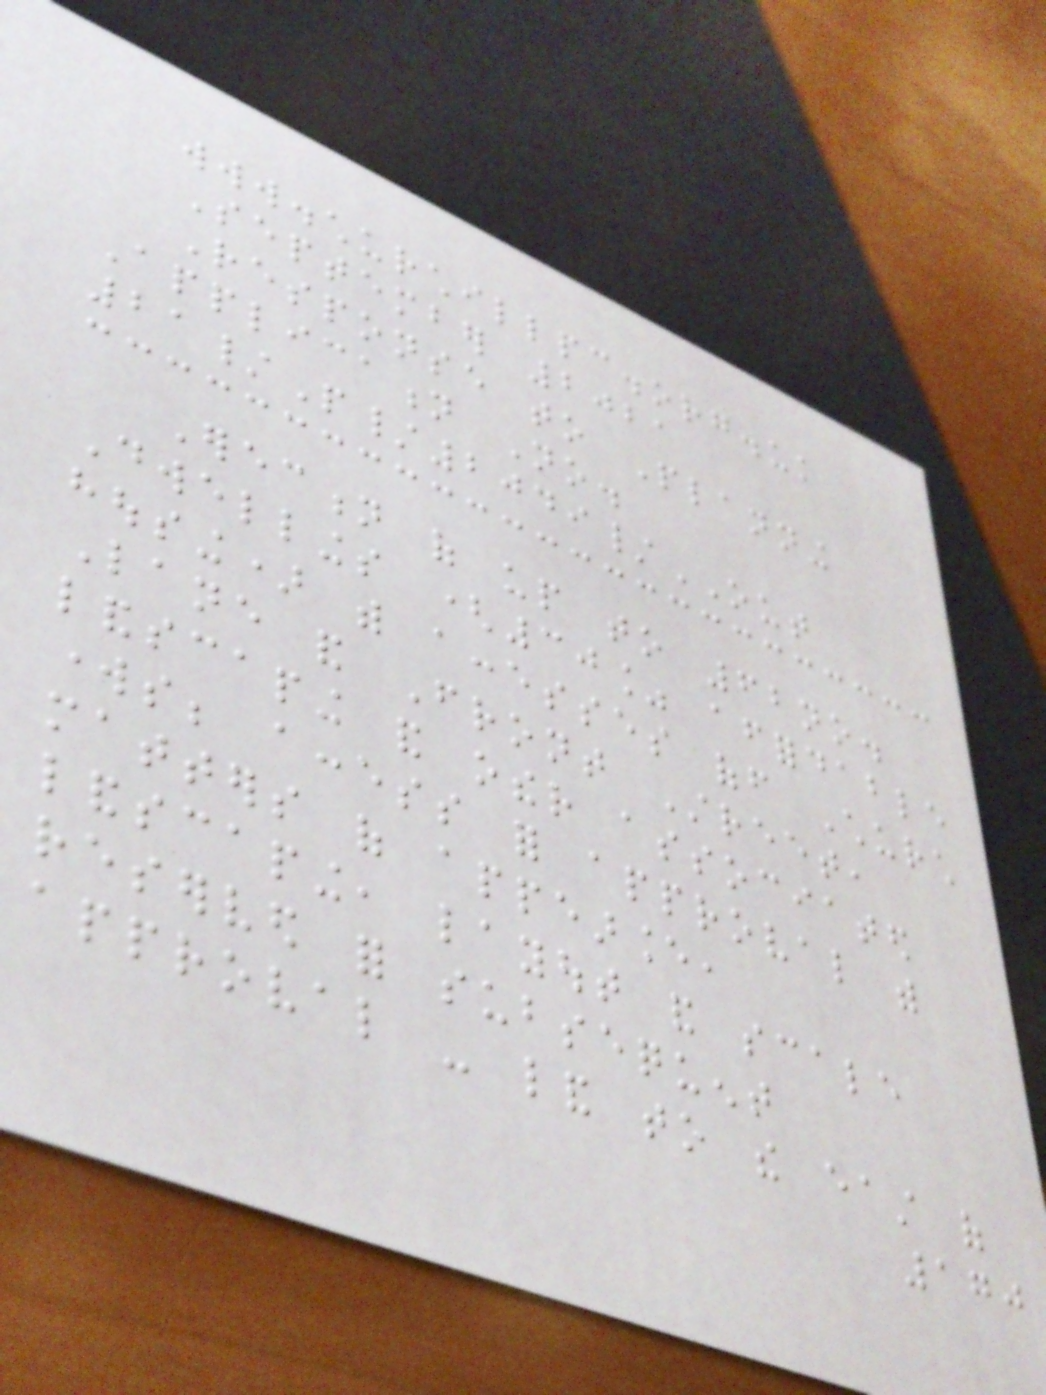www.churchillpc.org.uk
September 2021
Response to Planning
Application No.
21/P/2049/OUT
Erection of up to 62no.
Dwellings (30% affordable
housing) with accesses off Church
Lane and Front Street,
landscaping and other associated
works; access for approval with
matters of appearance,
landscaping, layout and scale
reserved for subsequent
approval - land to the east of
170
